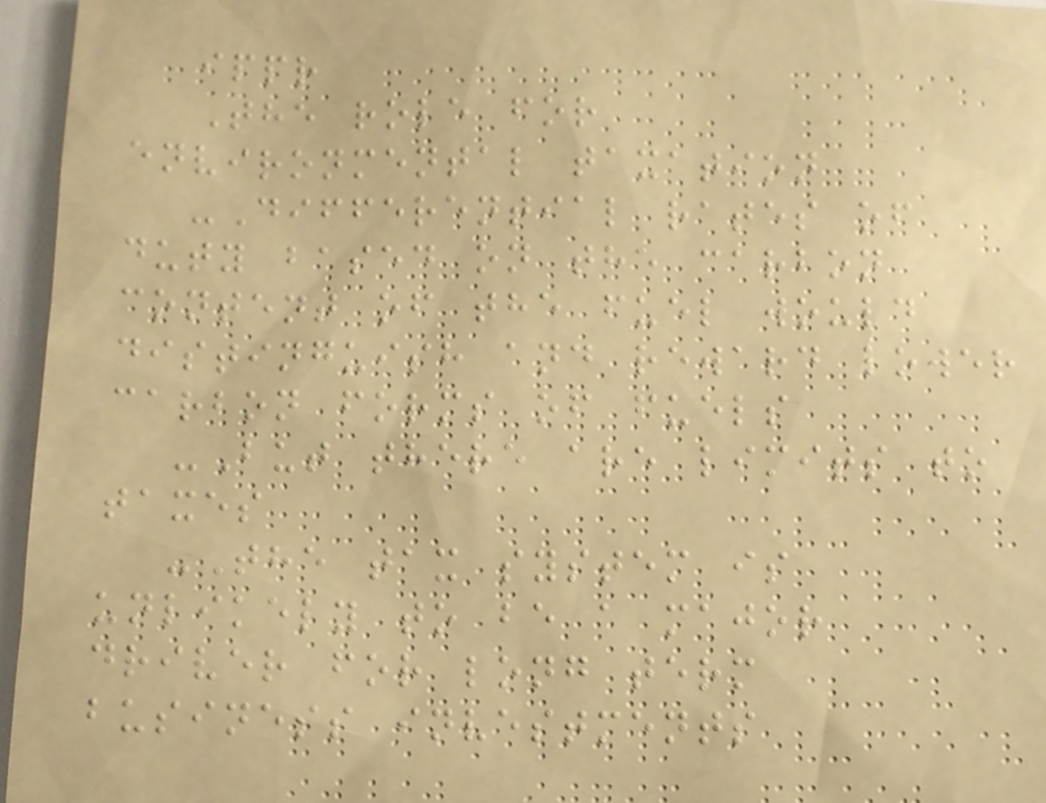ippr
The role for
environmental taxation
-Differential rates of
duty based on the carbon
content of the fuel would
distinguish and reward lower
carbon forms of fuels
-But there are limits to
taxes
-The tax system is
unlikely to be a major
driver for long term
business investments
